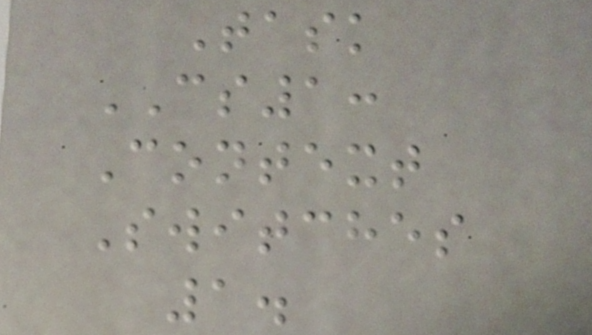Task
CS1:
Context
Switches
1.
